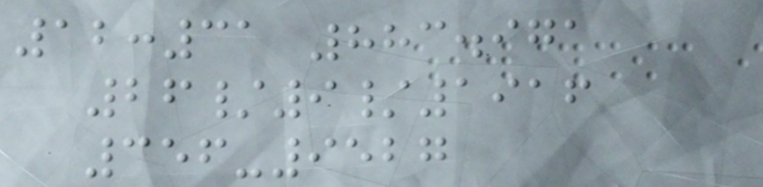12:31 883.971
26/9/1916
356-9527
